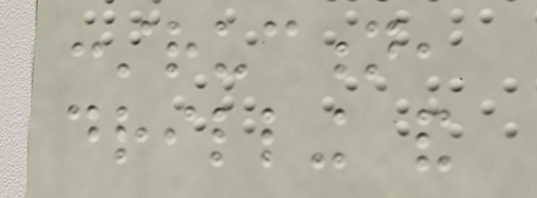construction,
drilling and
